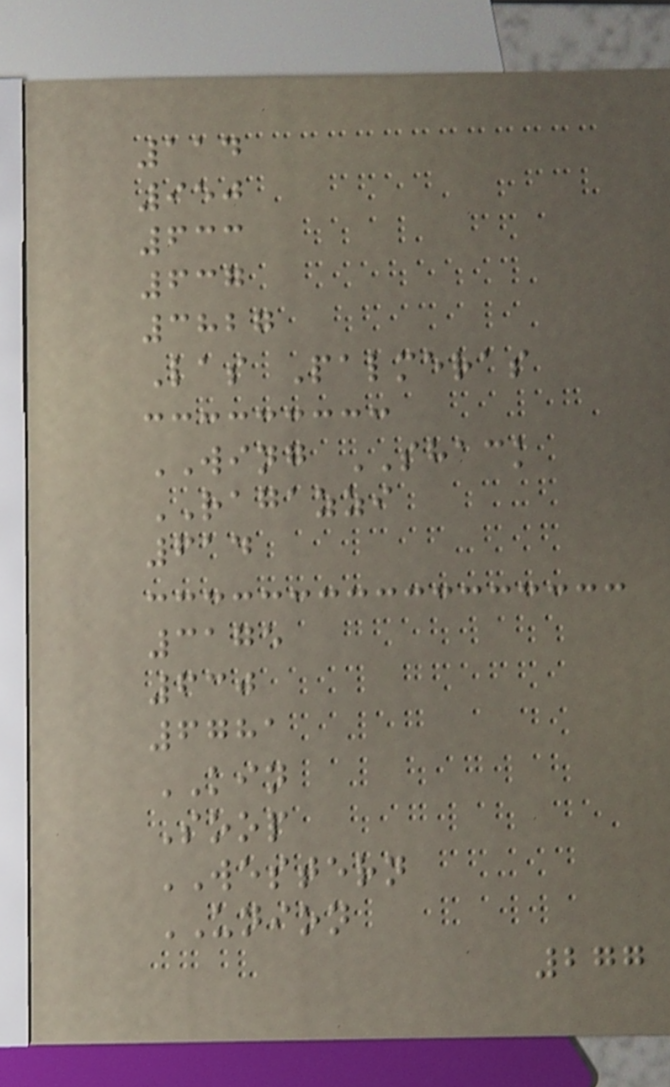114
950
633
637
3827
Las Palmeras
WING SHACK
RAGAZZI
614
3175
630
6781
KIN
Soop
WESTERN
UNION
277
